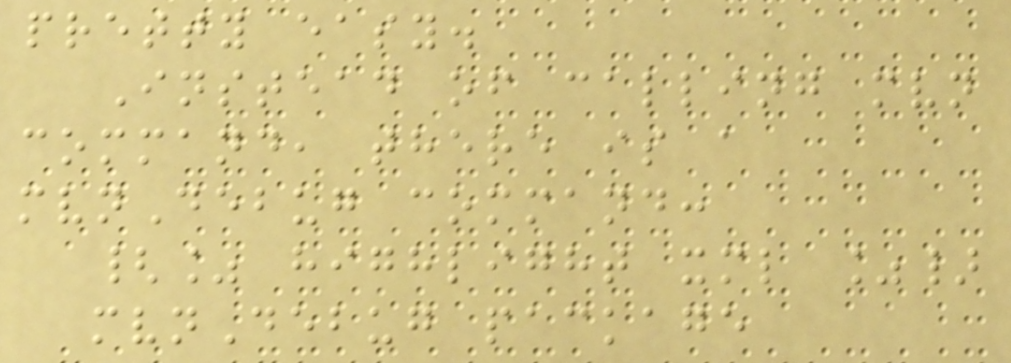pretty easy.
Instead of calling mvn
command, there is a
mvnDebug command:
{% highlight xml %}
mvnDebug package
